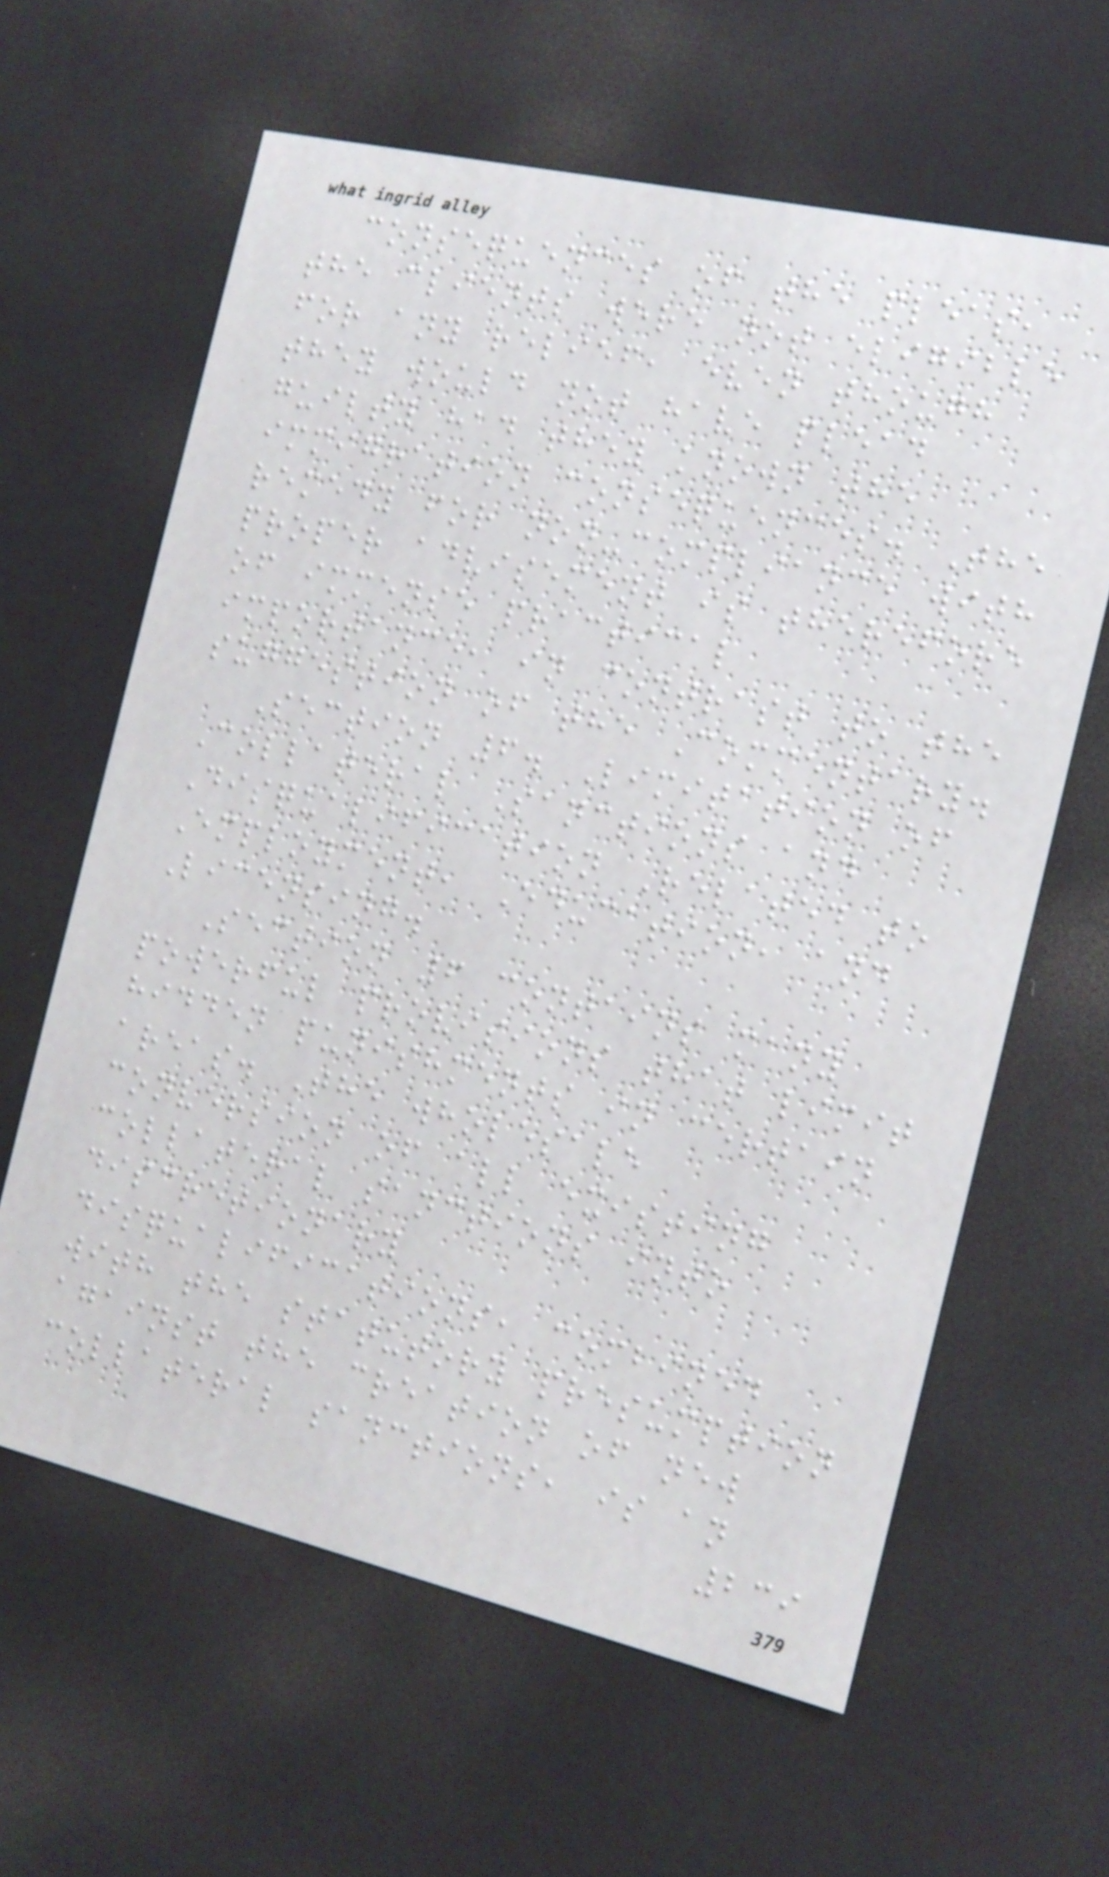consequences of the pleas,
the clients were not eligible
for any relief, even though
they would not have plead
guilty had they known the
immigration consequences. The
remedy for non-compliance with
proper advisement is therefore
of immense practical
importance, in contrast to the
suggestion of the Commentary.
Section 6. Limitation of
Collateral Sanctions and
Disqualification Related to
Employment, Education, and
Licensing.
Section 6 contains many
powerful provisions that limit
hidden punishments in certain
areas. The wholesale
conversion of all existing
collateral sanctions into
discretionary
disqualifications, combined
with the statutory presumption
against the creation of new
collateral sanctions, is an
239
